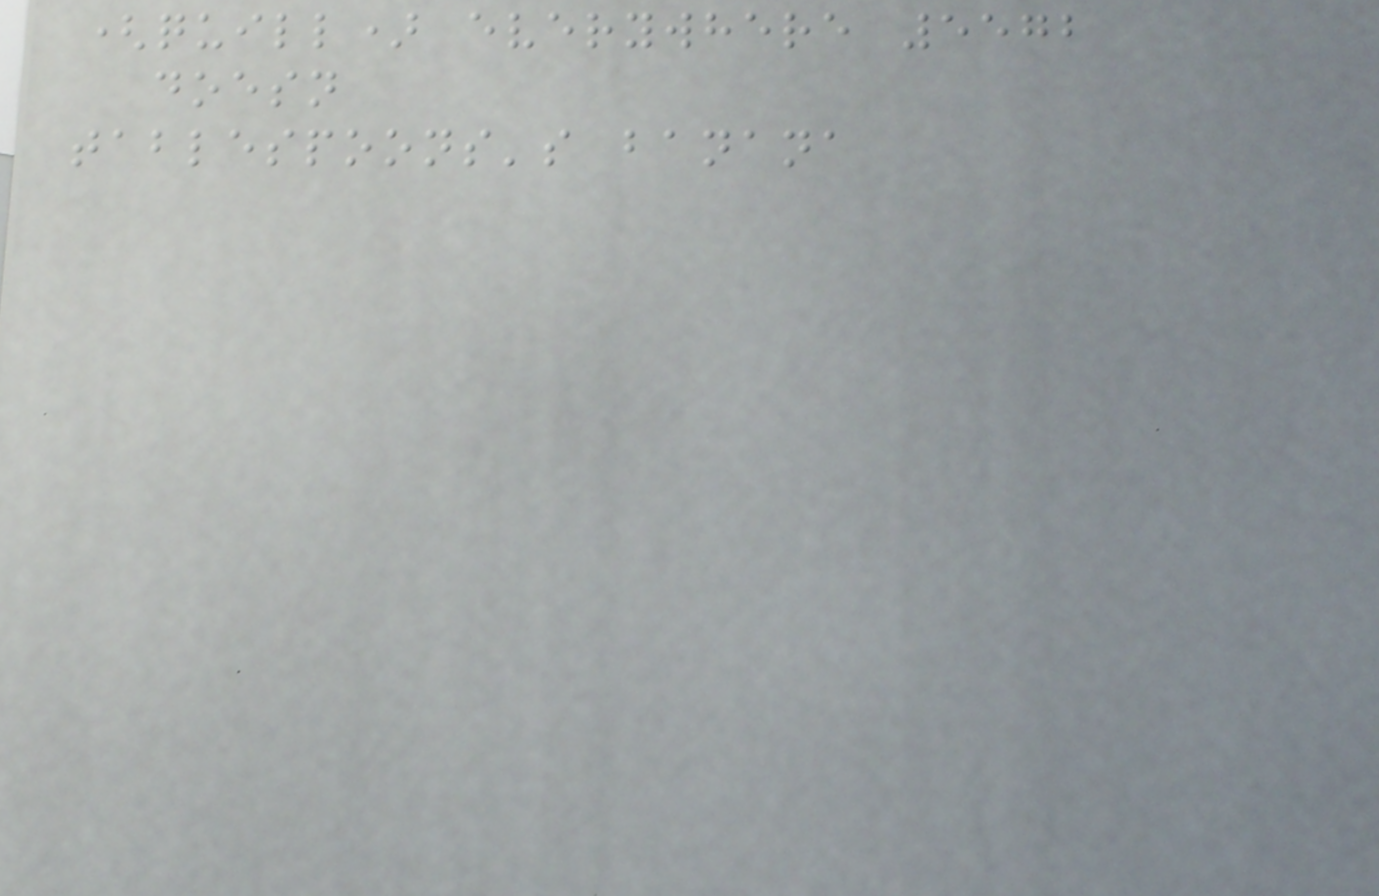(quill) everywhere 5572
doesn
tablespoons's banana
